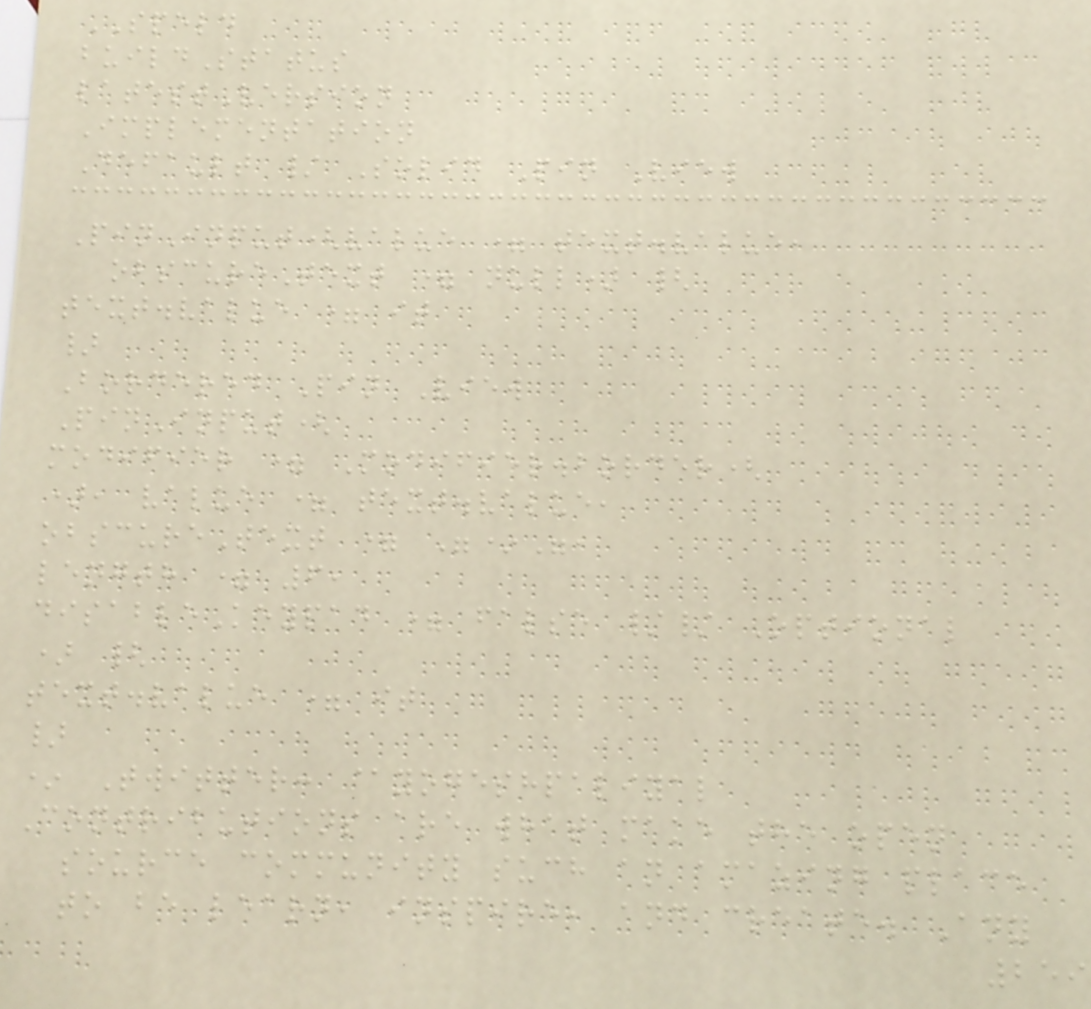SPELD
buildStatus
latestVersion
Implementation
Default / Solid Pin View
PinInput(value = text.value,
obscureText = null) {
text.value = it
}
Bordered Pin View
PinInput(
modifier = Modifier.border(
), value = text.value,
obscureText = "*",
length = 6,
disableKeypad = false // Optional
) {
text.value = it
}
* Twitter: @yogeshpaliyal
Contributions are what make the open
source community such an amazing place
to be learn, inspire, and create. Any
259
